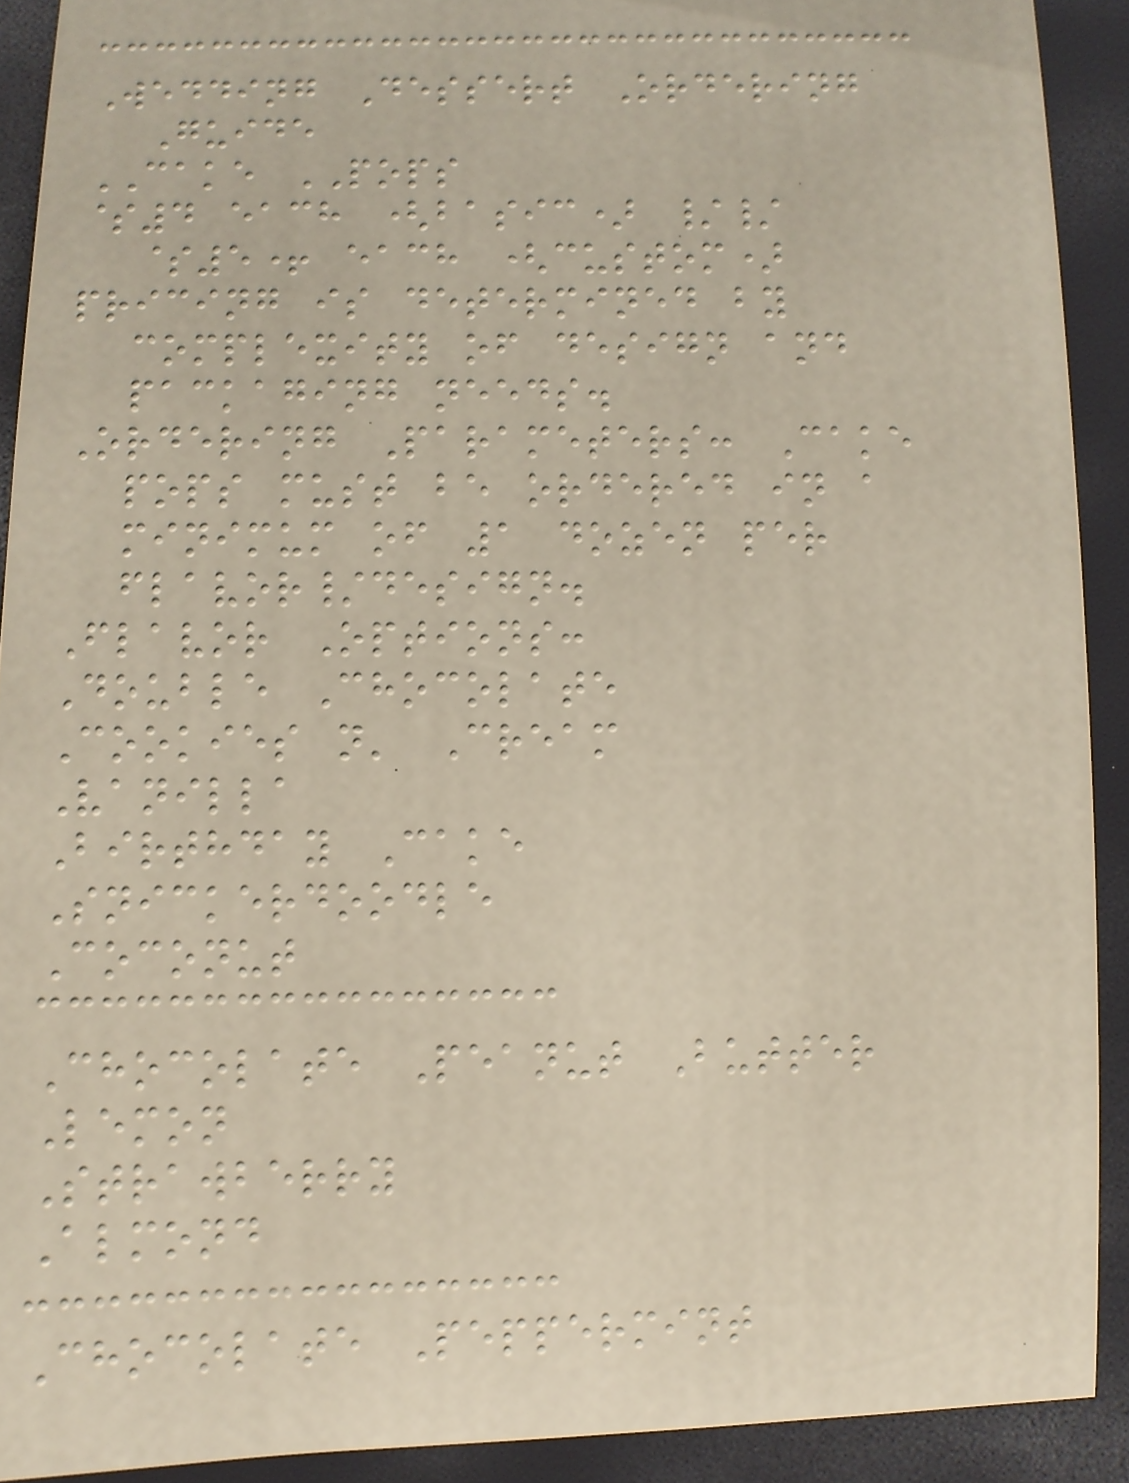Wedding Dessert Ordering
Guide
CAKE POPS
$4 each (basic) //
$5+ each (custom)
pricing is determined by
complexity of design and
packaging needs.
Ordering Parameters: Cake
pops must be ordered in a
minimum of 1 dozen per
flavor/design.
Flavor Options:
Double Chocolate
Cookies n' Cream
Vanilla
Birthday Cake
Snickerdoodle
Coconut
Chocolate Peanut Butter
Lemon
Strawberry
Almond
Chocolate Peppermint
